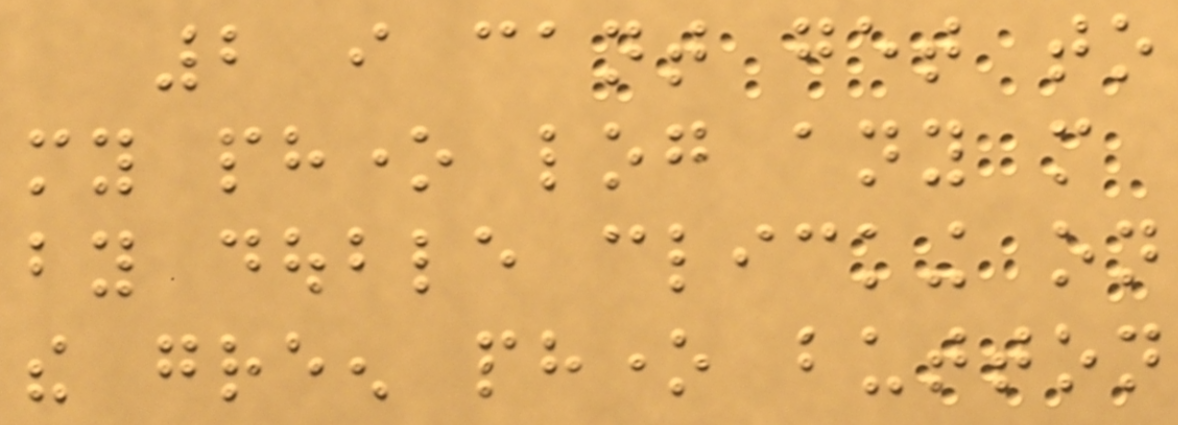2 i cant get to
my phone log any more
by double clicking on
the green phone button
